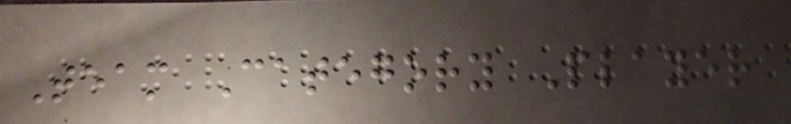Team Category Player
